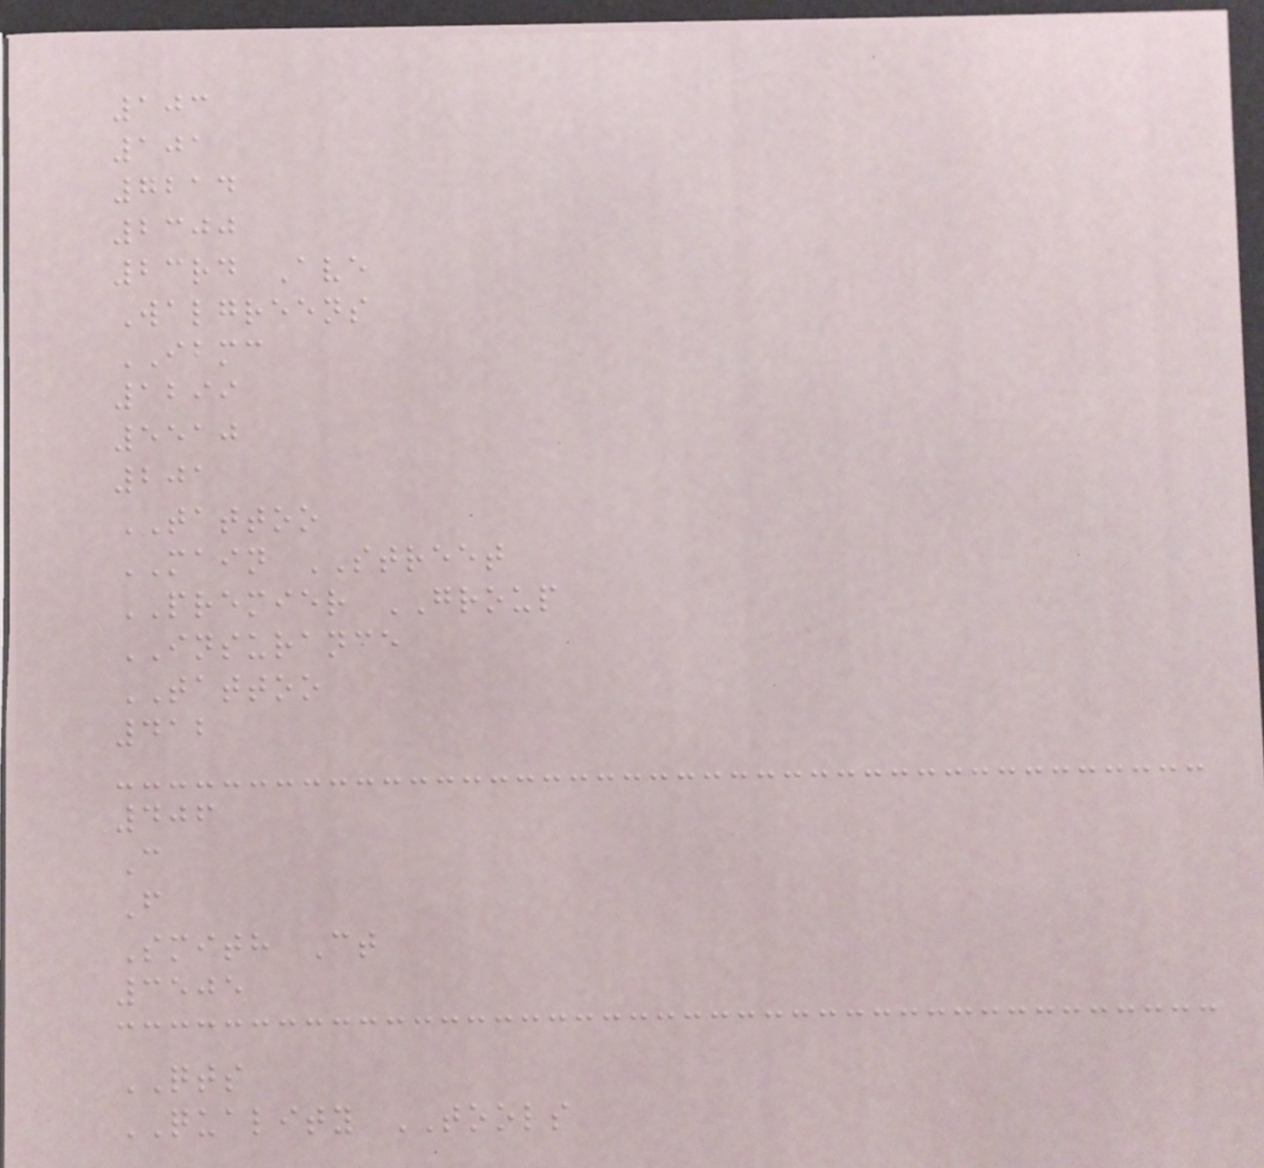103
101
7214
2300
23rd Ave
Walgreens
IBMC
1299
5510
201
TATTOO
MAIN STREET
PREMIER GROUP
INSURANCE
TATTOO
412
406
C
F
Smith Ct
3505
QTS
QUALITY TOOLS
